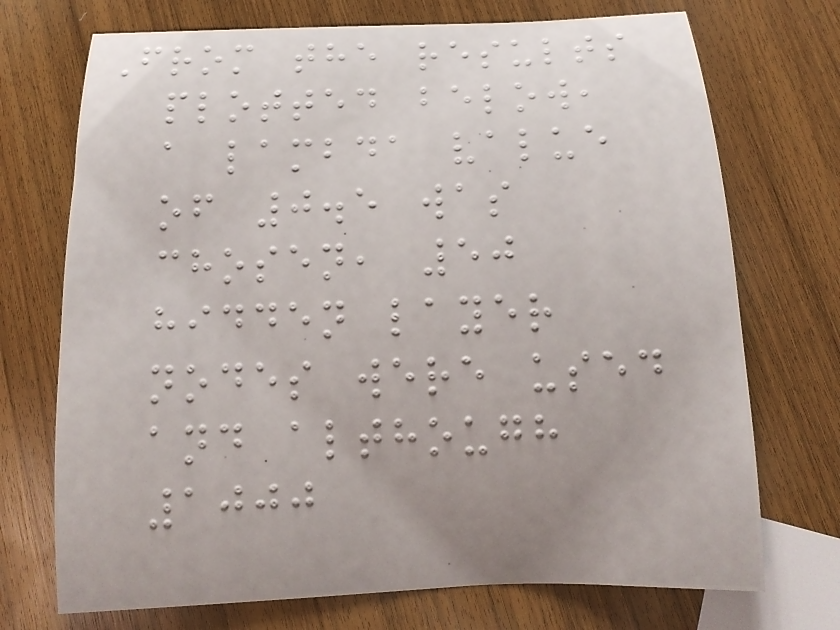From the results
plotted below,
a lambda value
of 0.5 was
chosen, 50
hidden layer
nodes were used
and although
1000
